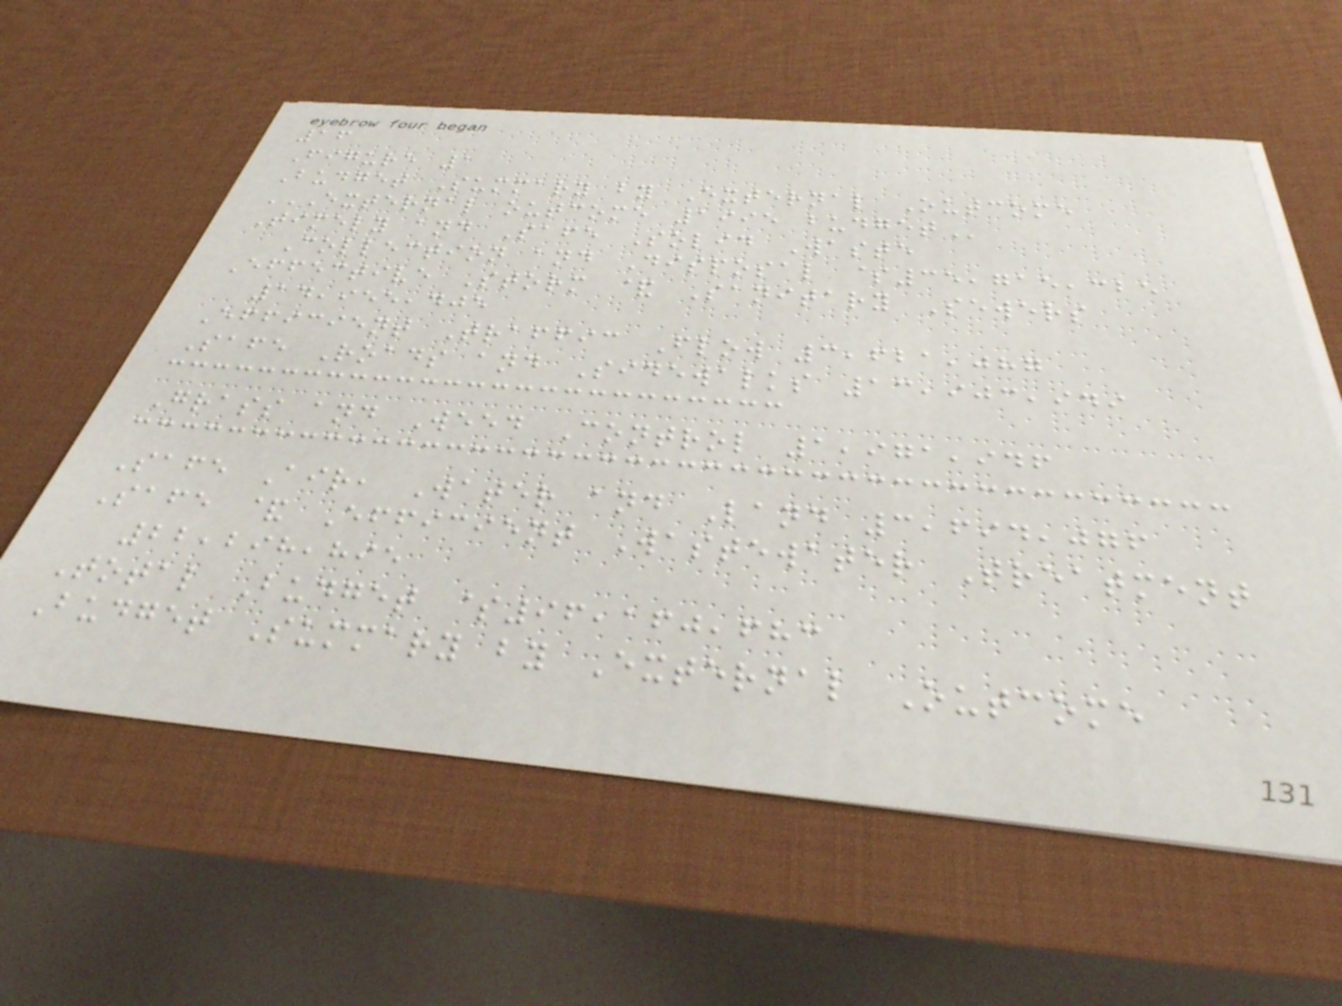16
Figure 1
Budget Summary by External Outcome
EXTERNAL OUTCOME 1995 BUDGET
Timely and Safe Solid Waste
Collection and Disposal $35,715,325
Effective Storm & Sanitary Sewers
14,955,405
Efficient Traffic Flow 3,621,087
Safe Roads and Sidewalks 13,903,949
Grass and Weed Control 1,971,946
Safe Air, Water and Land 3,694,076
Safe & Efficient Wastewater Treatment
22,298,895
Total Budget $96,160,683
Budget Summary by External Outcome
